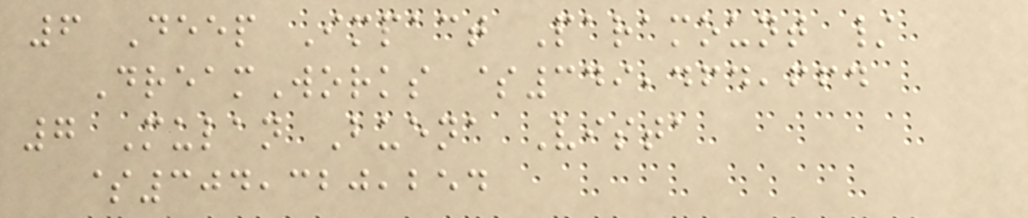6 Deep Impact Paramount /
DreamWorks $349,464,664
7 Mulan Buena Vista
$304,320,254
